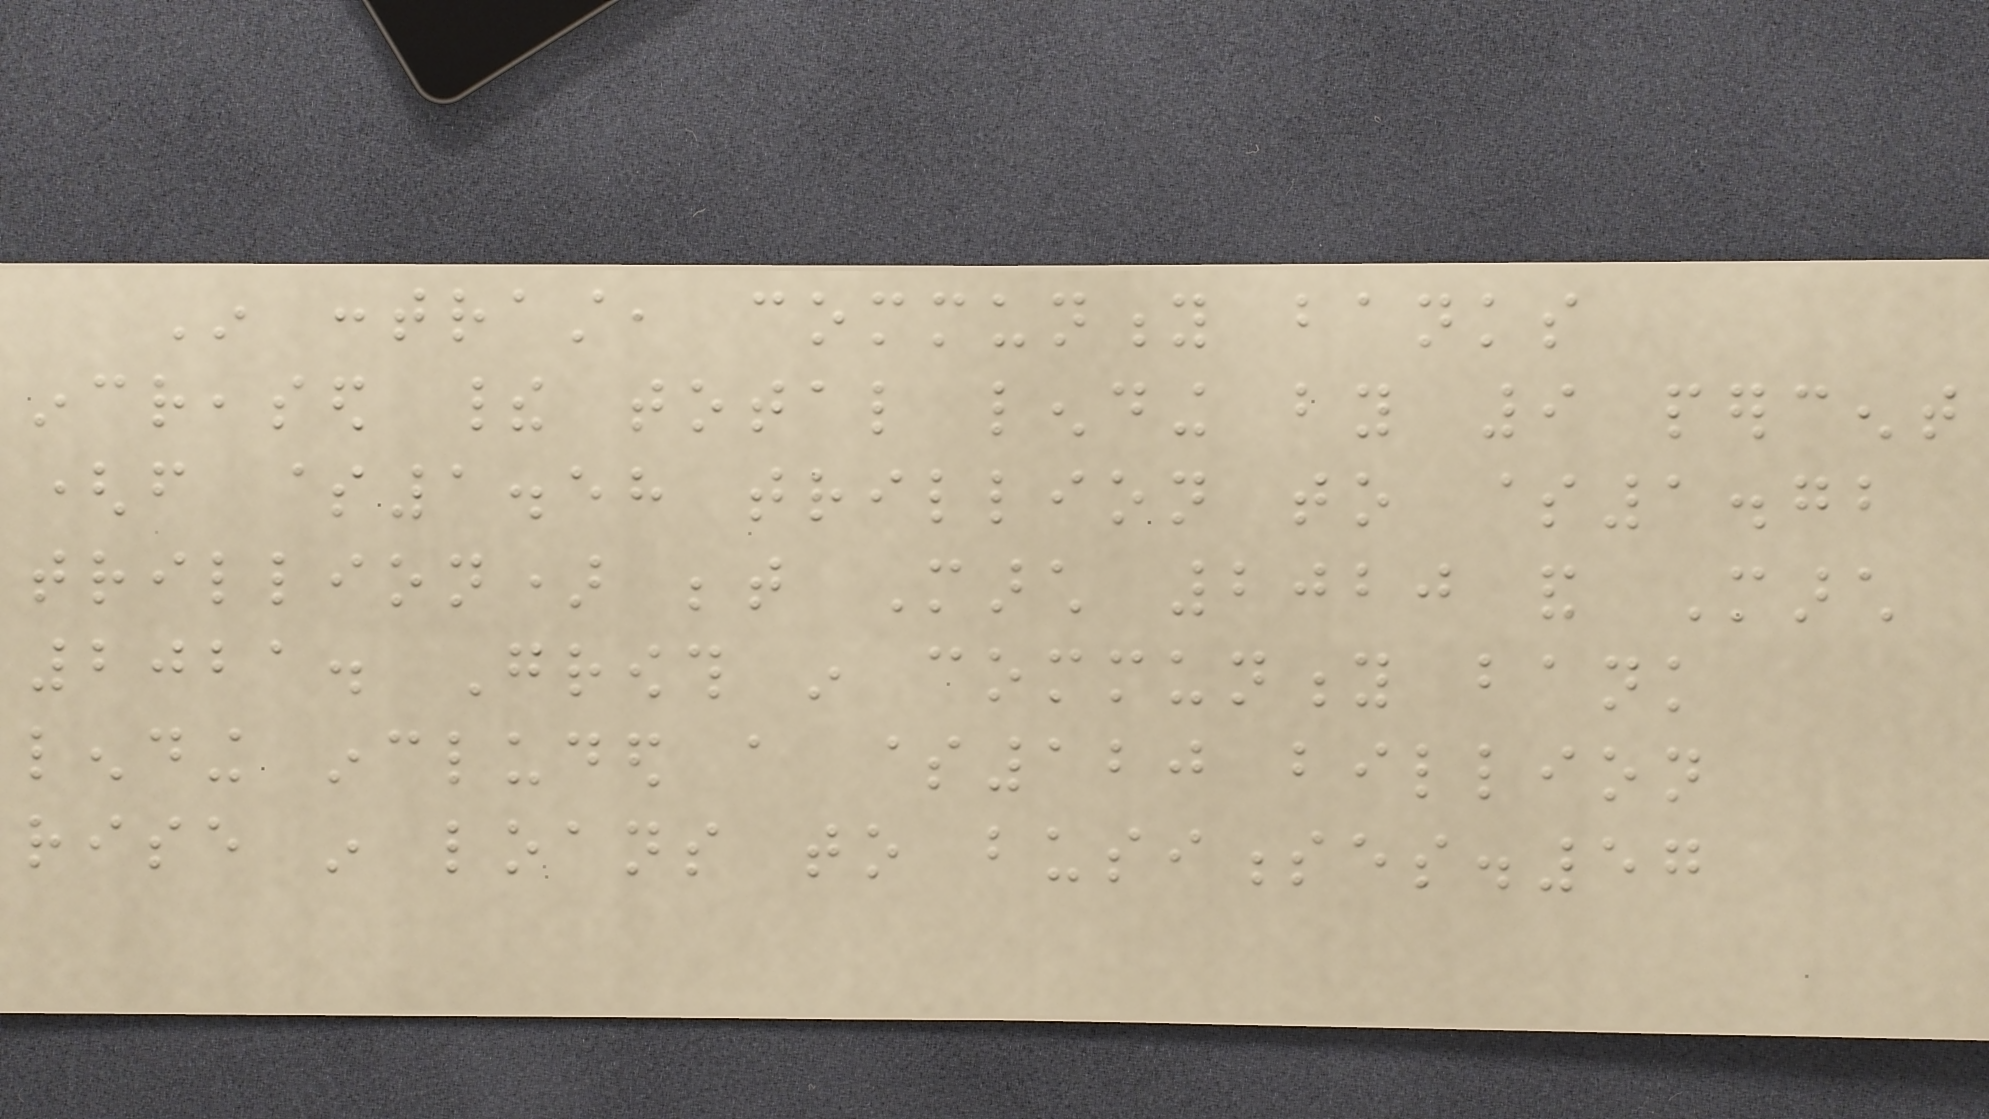In contrast, community banks
increased their total lending by 9 percent
(from $1.58 trillion to $1.72
trillion) between March 2020 and March
2021. Growth in community bank
lending included a $120 billion
rise in loans to businesses.57
